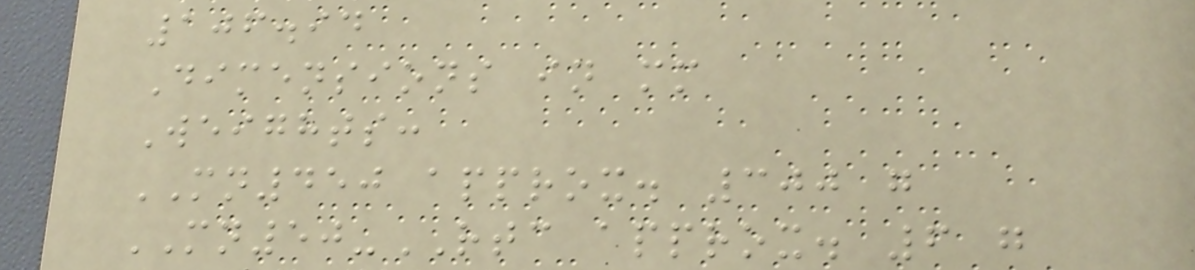106.94
Dimensions in mm
Weights:
MN450 approx. 300 g
MN50-RTC approx. 6 g
